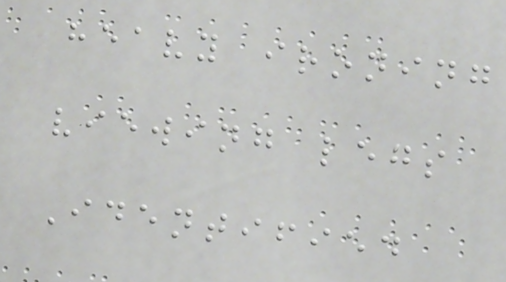heavy ironing
viewing legs
Identified
